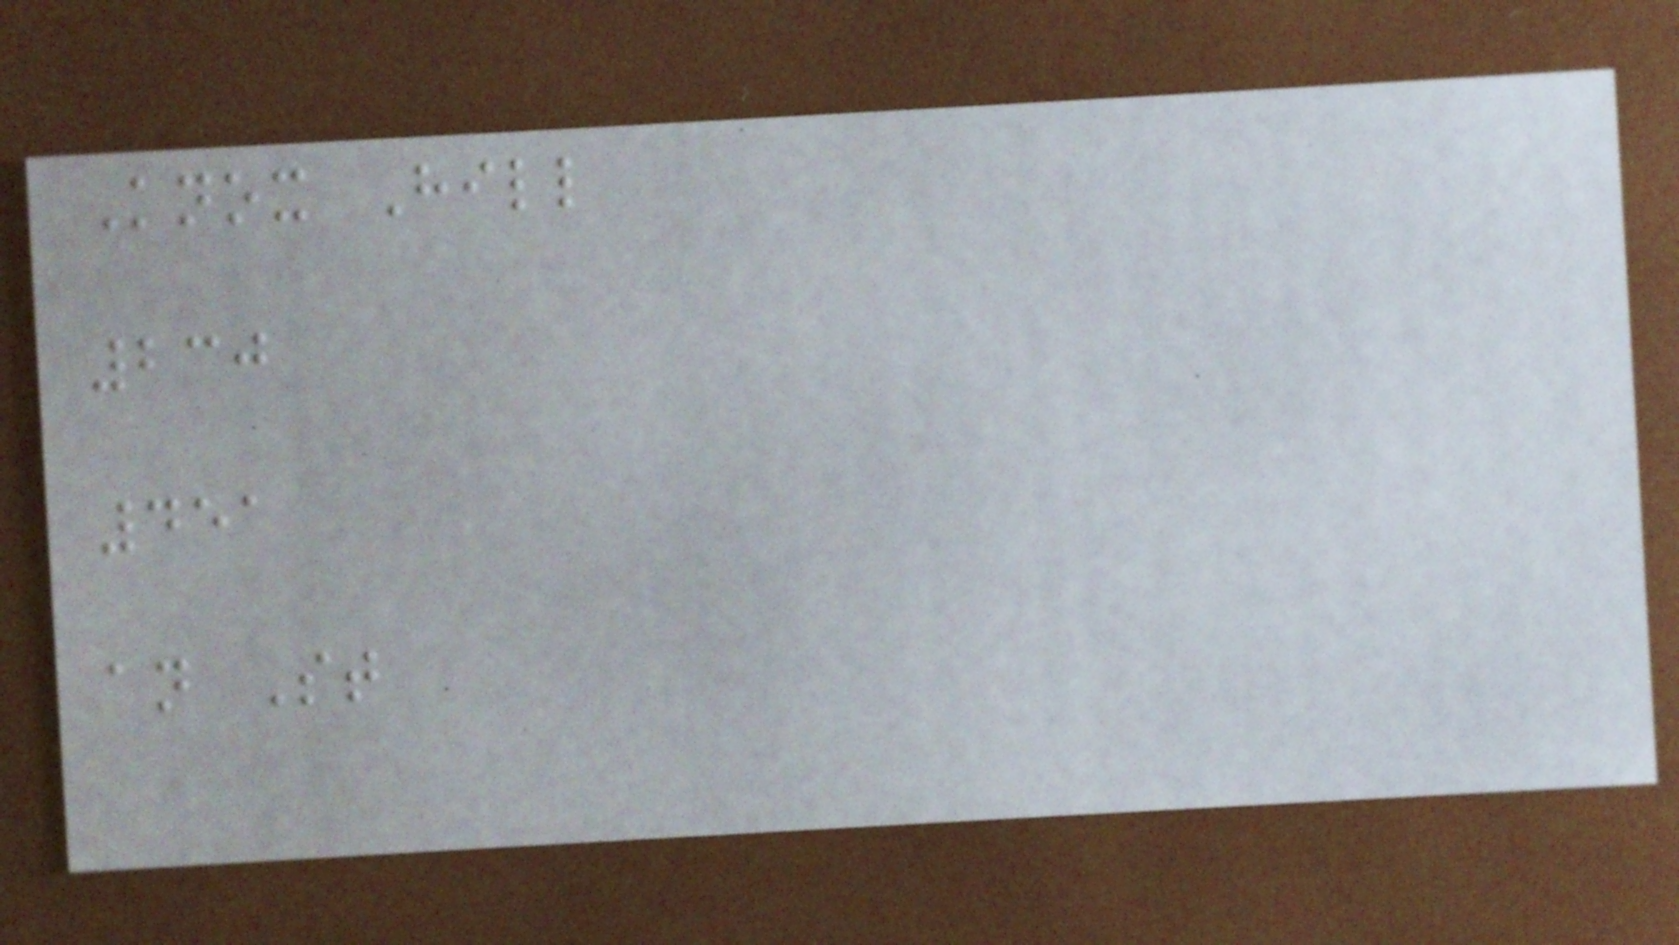Knox Hill
230
451
an St
